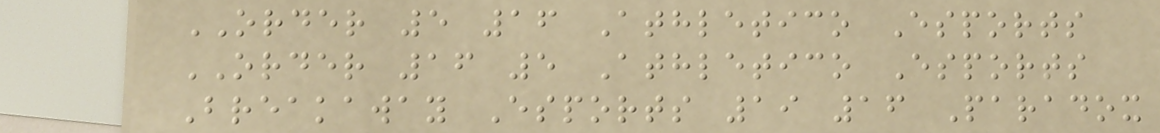ORDER 5 16 Athletico Esports
ORDER 16 5 Athletico Esports
Breakaway Esports 19 16 Paradox
